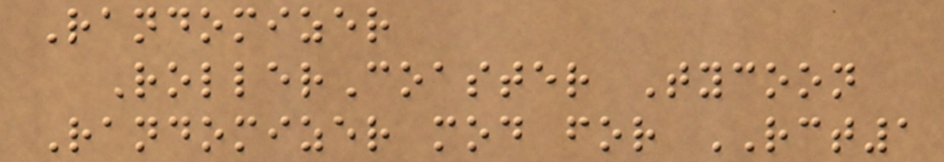Randomizer
RollerCoaster Tycoon
Randomizer mod for RCT1
